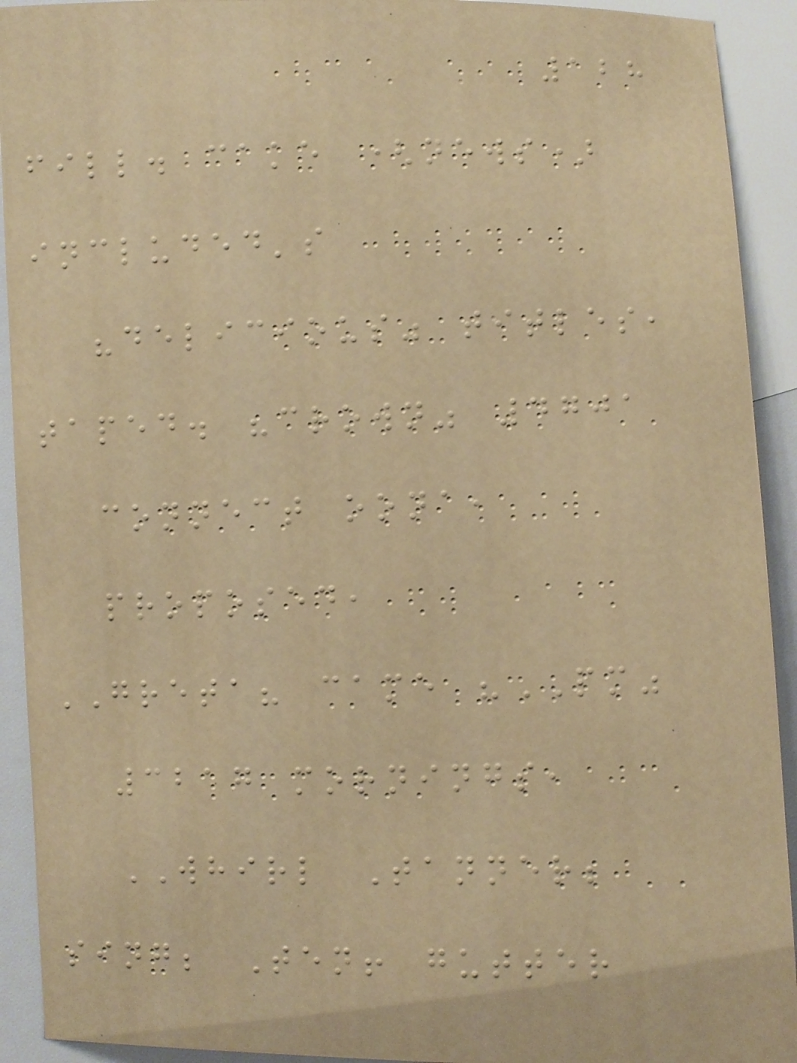128
fill. cake (news)
included's
"delicious" titles,
taped. "crown" 4701
connect oona,
proposed,
GRETA? came "PM"
3217 mornings,
WHIRL Tanner;
sing; Ten! gutter
